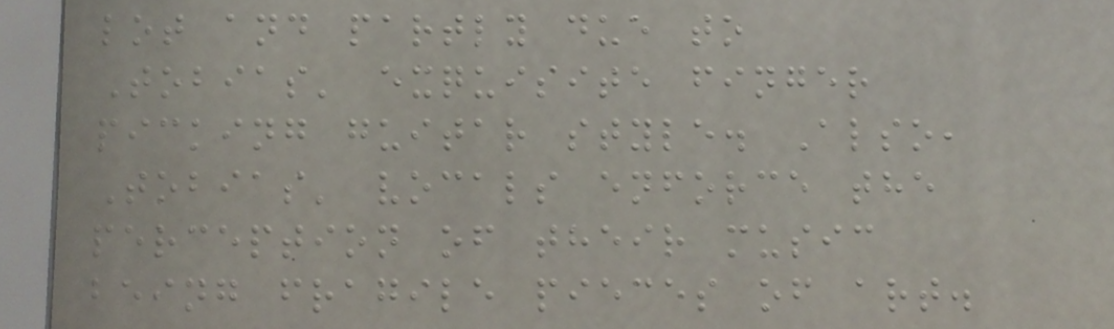lot and partly due to
Tobias' exquisite finger
picking guitar style. Also,
Tobias' vocals enforce the
perception of their music
being fragile pieces of art.
